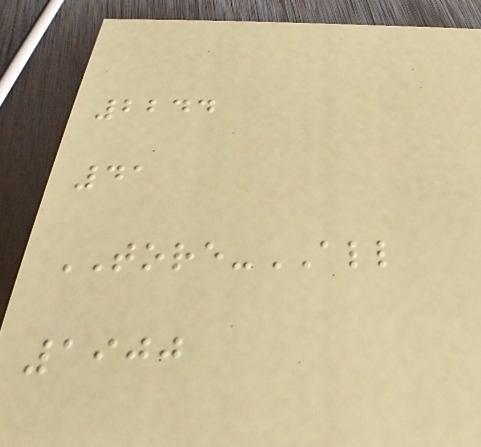2244
41
TORE-ALL
1900
